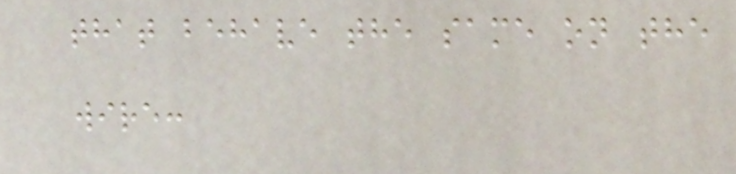that behave the same on the
wire:
